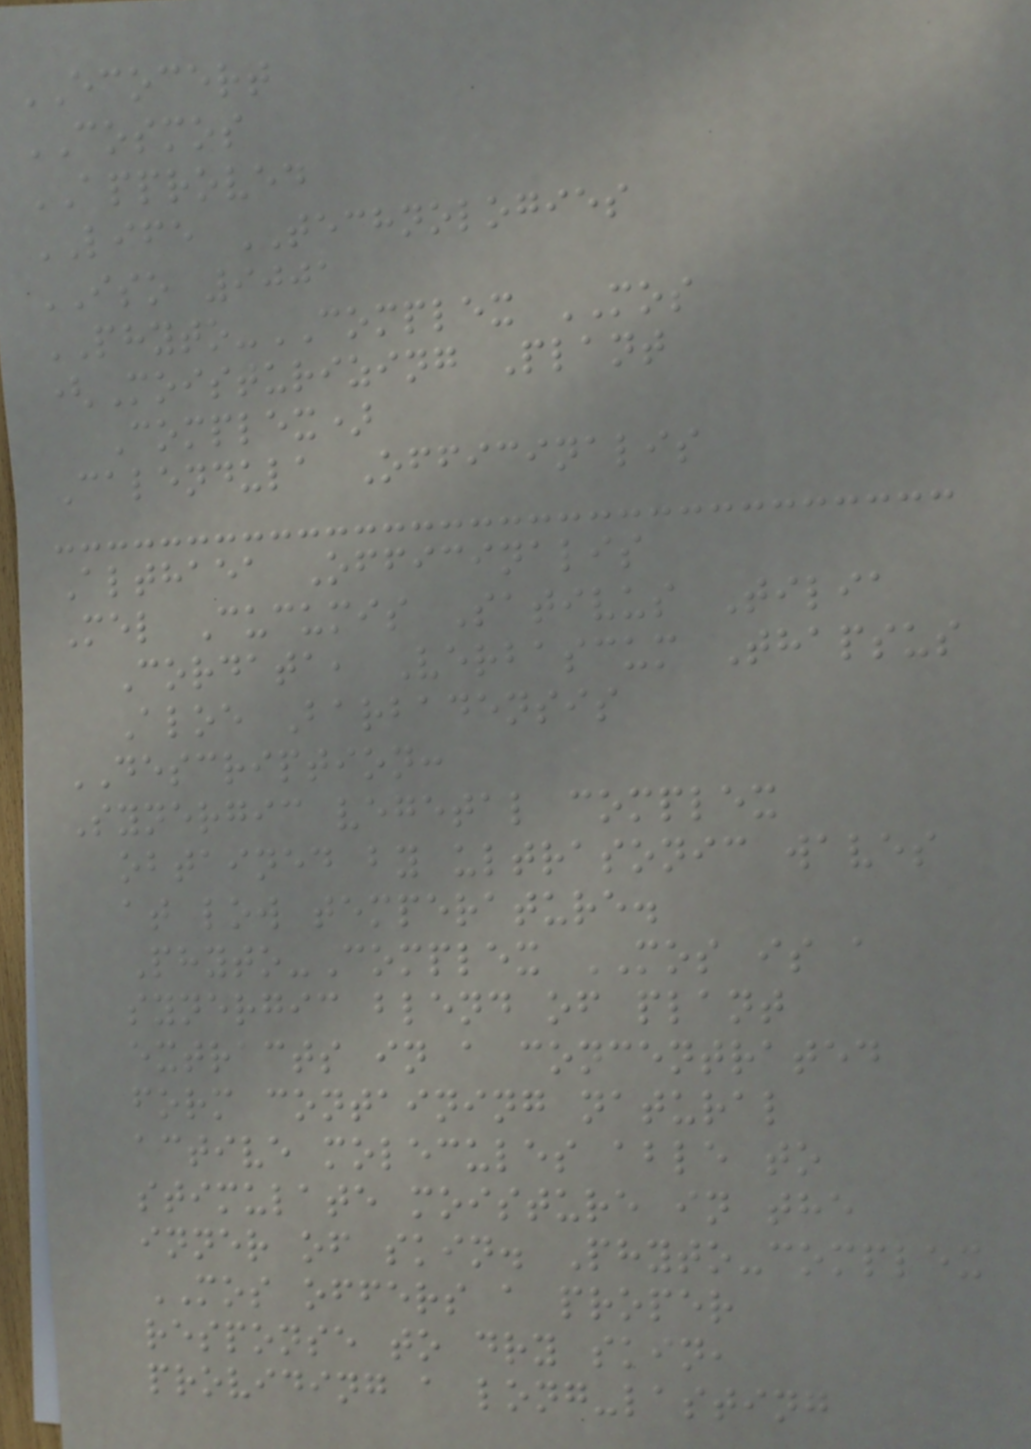ECOCERT
COSMOS
APPROVED
LIFE TECHNOLOGIES
ISO 9001
PHYTO-COMPLEX MOS
(Moisturizing Plant
Complex)
Calendula Officinalis
Althaea Officinalis
Mel Cucumis Sativus Tilia
Cordata, Verbascum Thapsus
Aloe Barbadensis
DESCRIPTION:
Synergic vegetal complex
obtained by ultrasonic waves
at low temperature.
Phyto-Complex MOS is a
synergic blend of plant
extracts in a concentrated
form containing natural
active molecules able to
stimulate moisture in the
inner of skin. Phyto-complex
MOS offers a proper
response to dry skin,
providing a long-lasting
